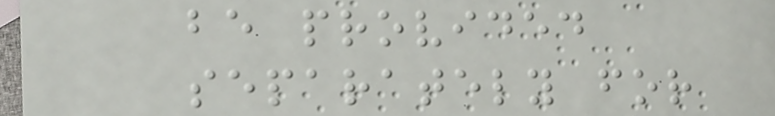be provided
separately for
